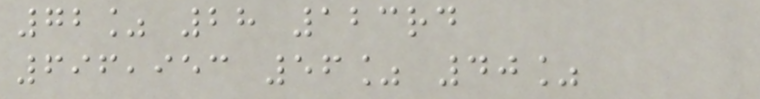72% 28 123rd
696,953 56% 40%
